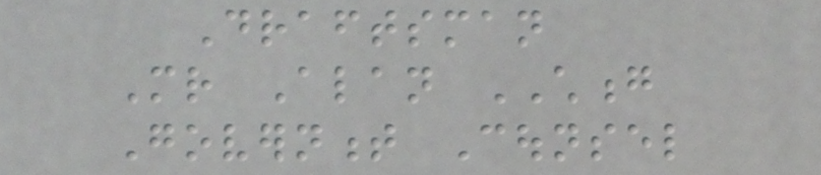Draftsman
Mr Alan CHONG
Government Counsel
